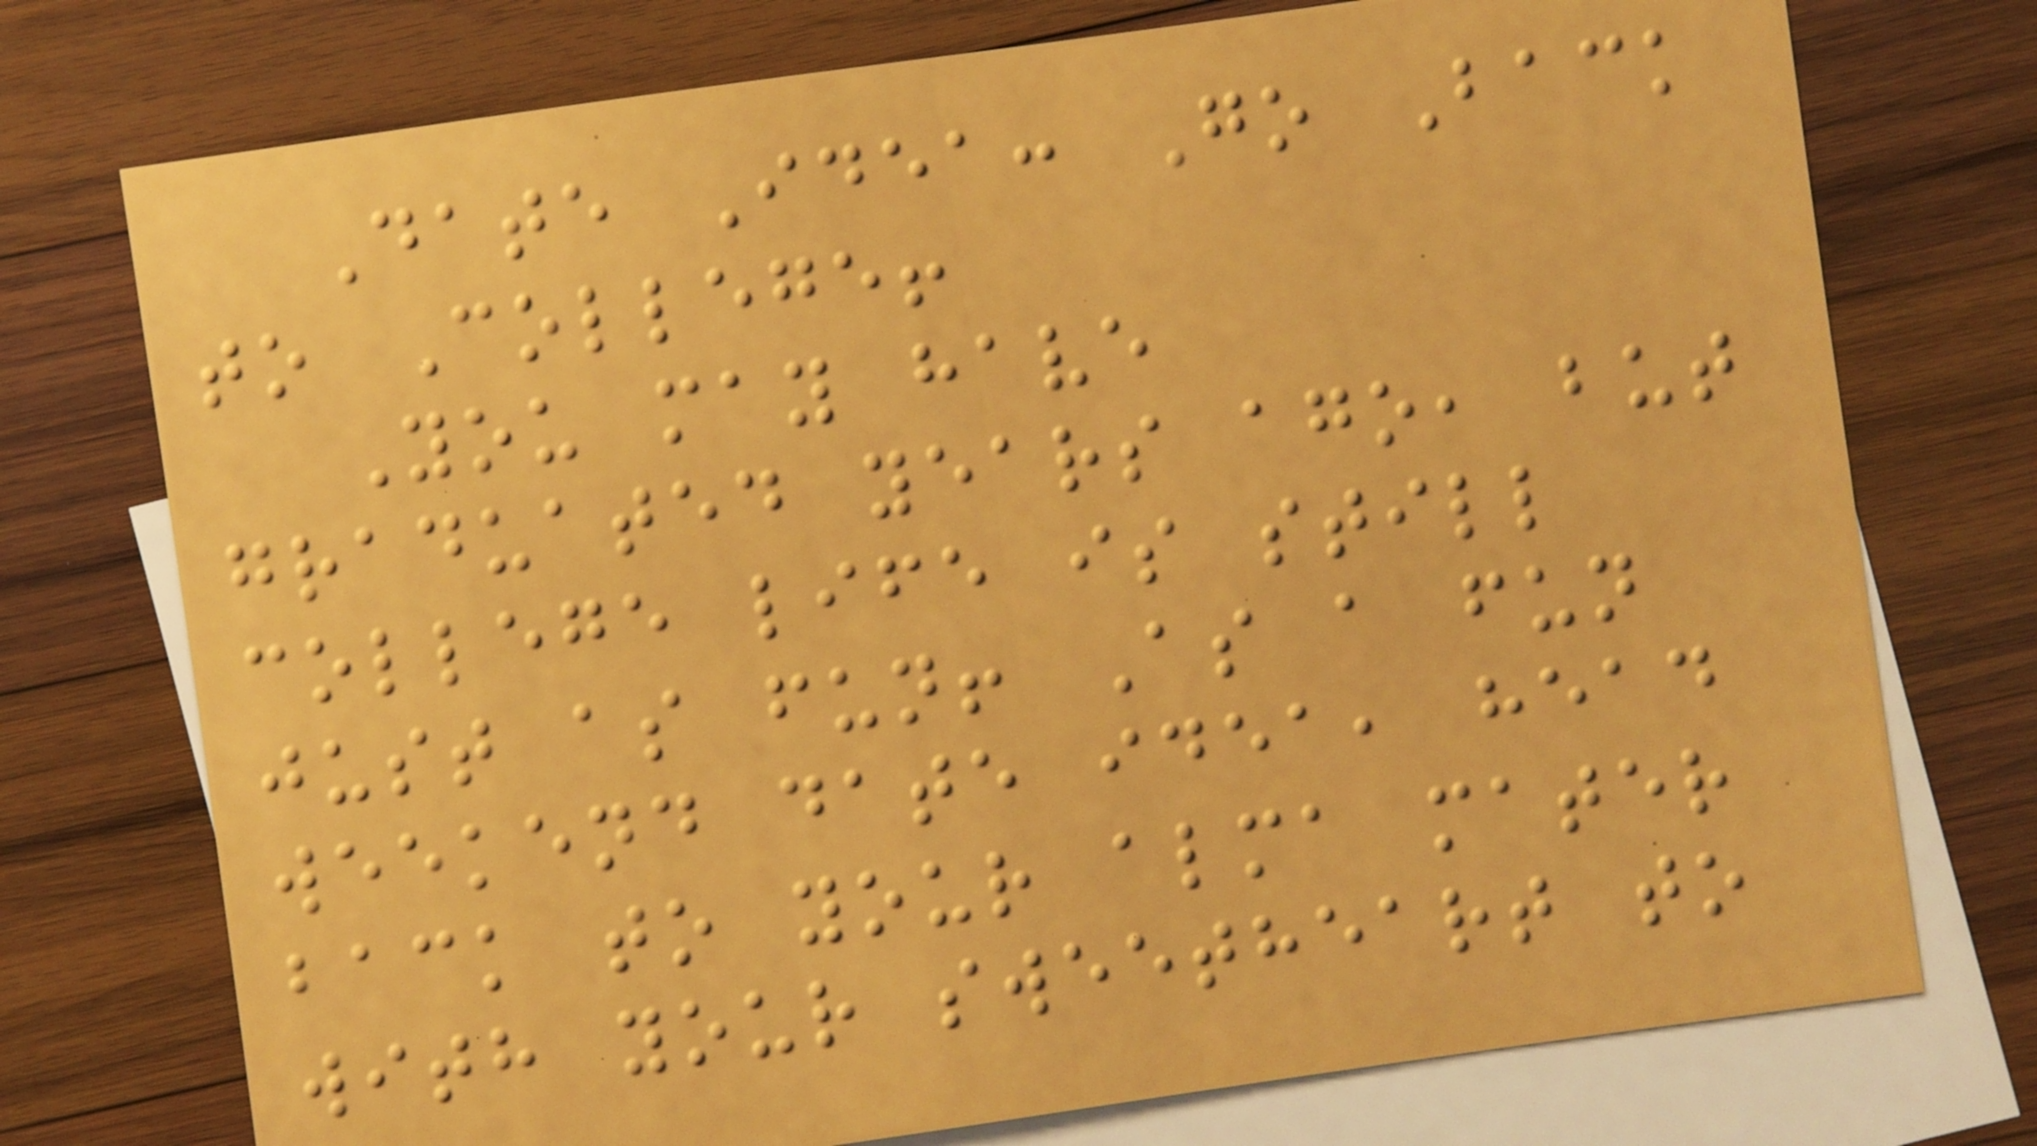Date Idea: Go Back
to College!
You may have
graduated years ago, but
college life is still
just as fun! As a fun
weekend date idea, head
back to your alma mater
with your sweetheart to
